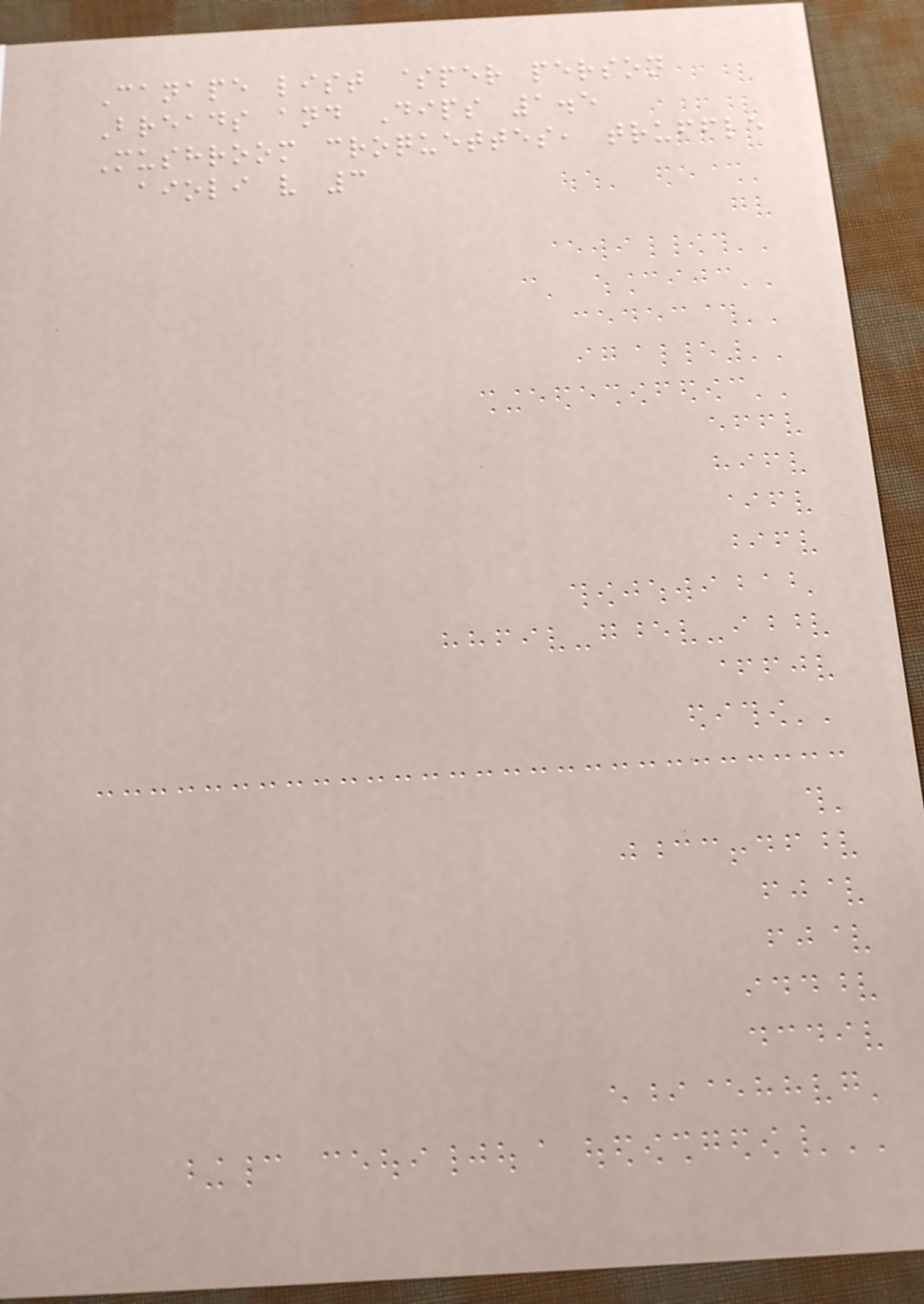Canape list $per person
Breads and Dips 1.5
Mushroom croquettes, truffle
aioli v 3
